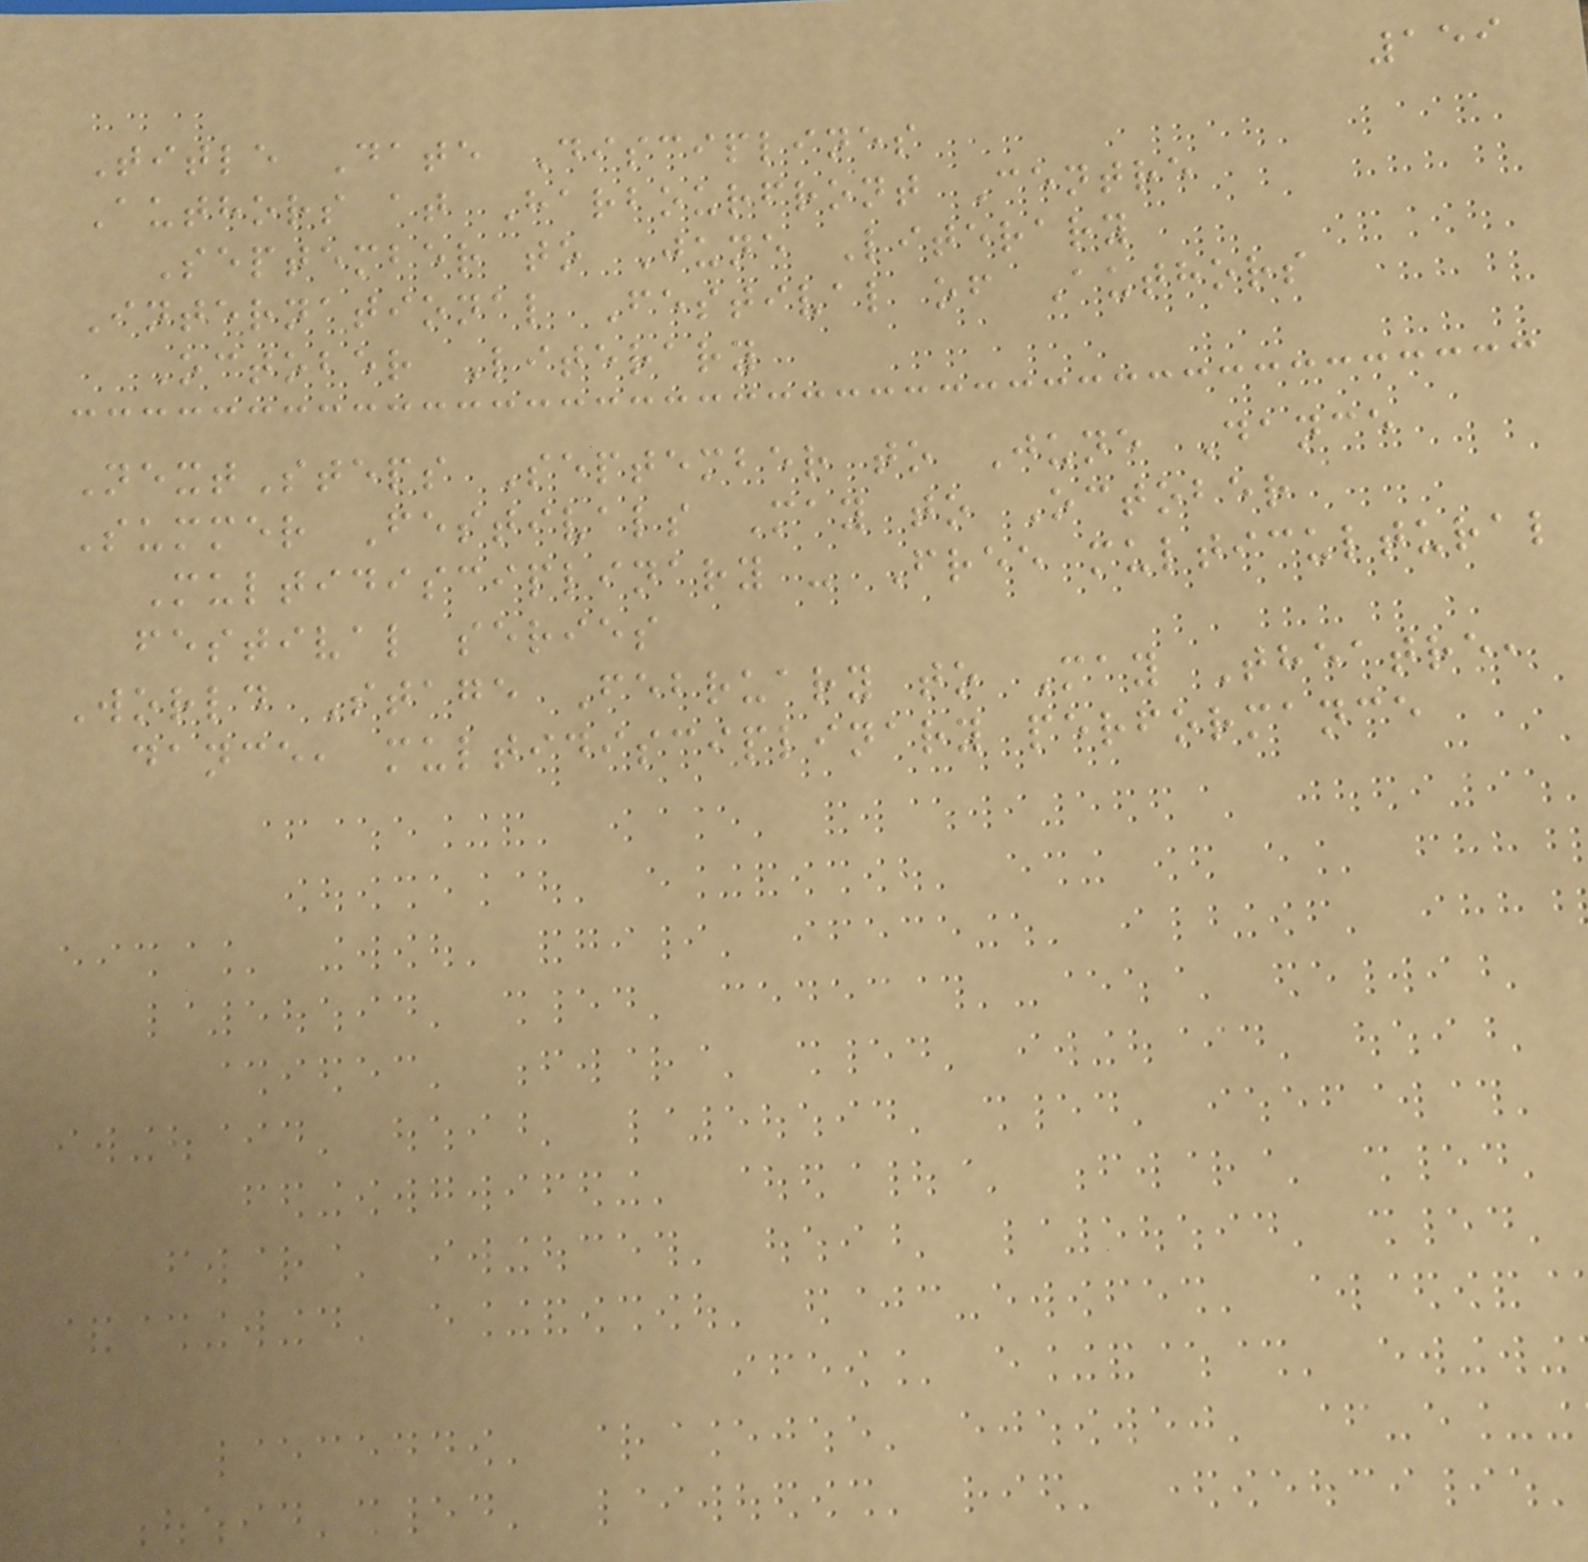159
Title Date Disciplines
Authors at Harbourfront Centre
September to June Literary
International Festival of Authors
October Literary
NextSteps September to June Dance
Summer Festivals May to October
Multidisciplinary - Free multicultural
festival series
World Stage February to May Theatre,
dance, multidisciplinary performance
